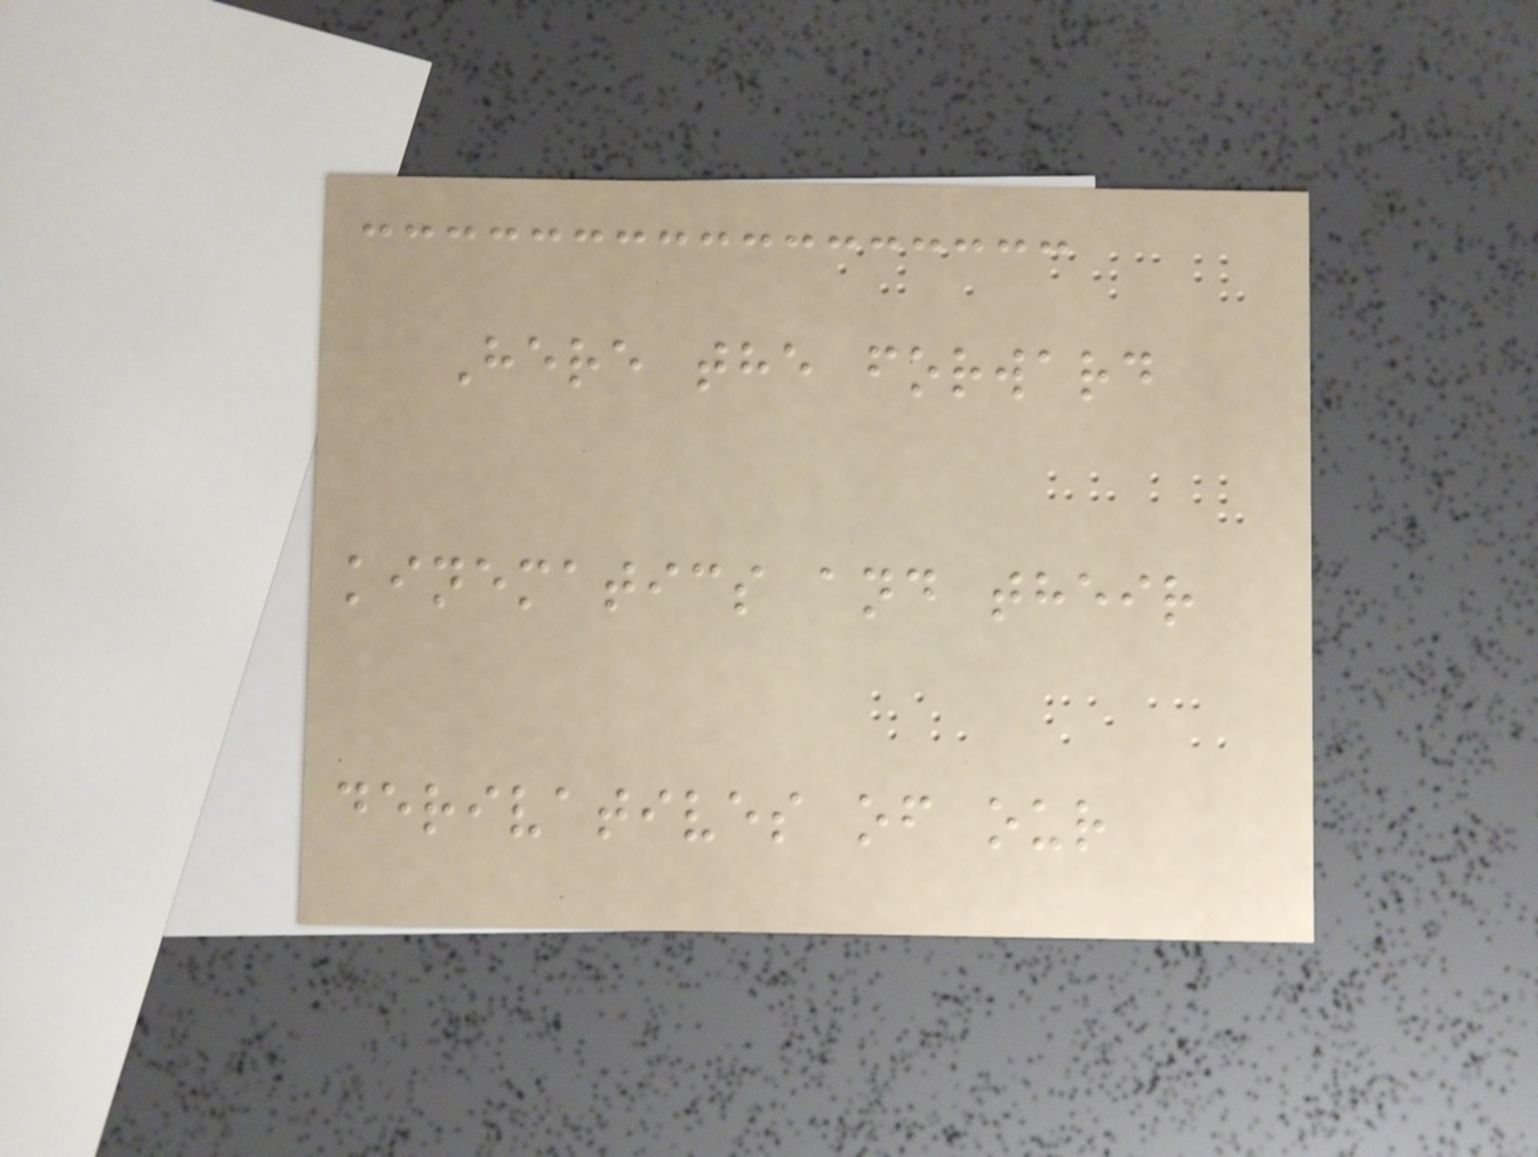Here the forward
kinematics and their
derivatives of our
